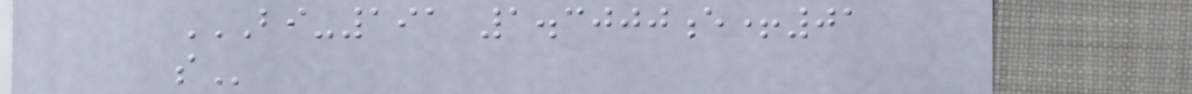BI-191 1.3000E+01
S
